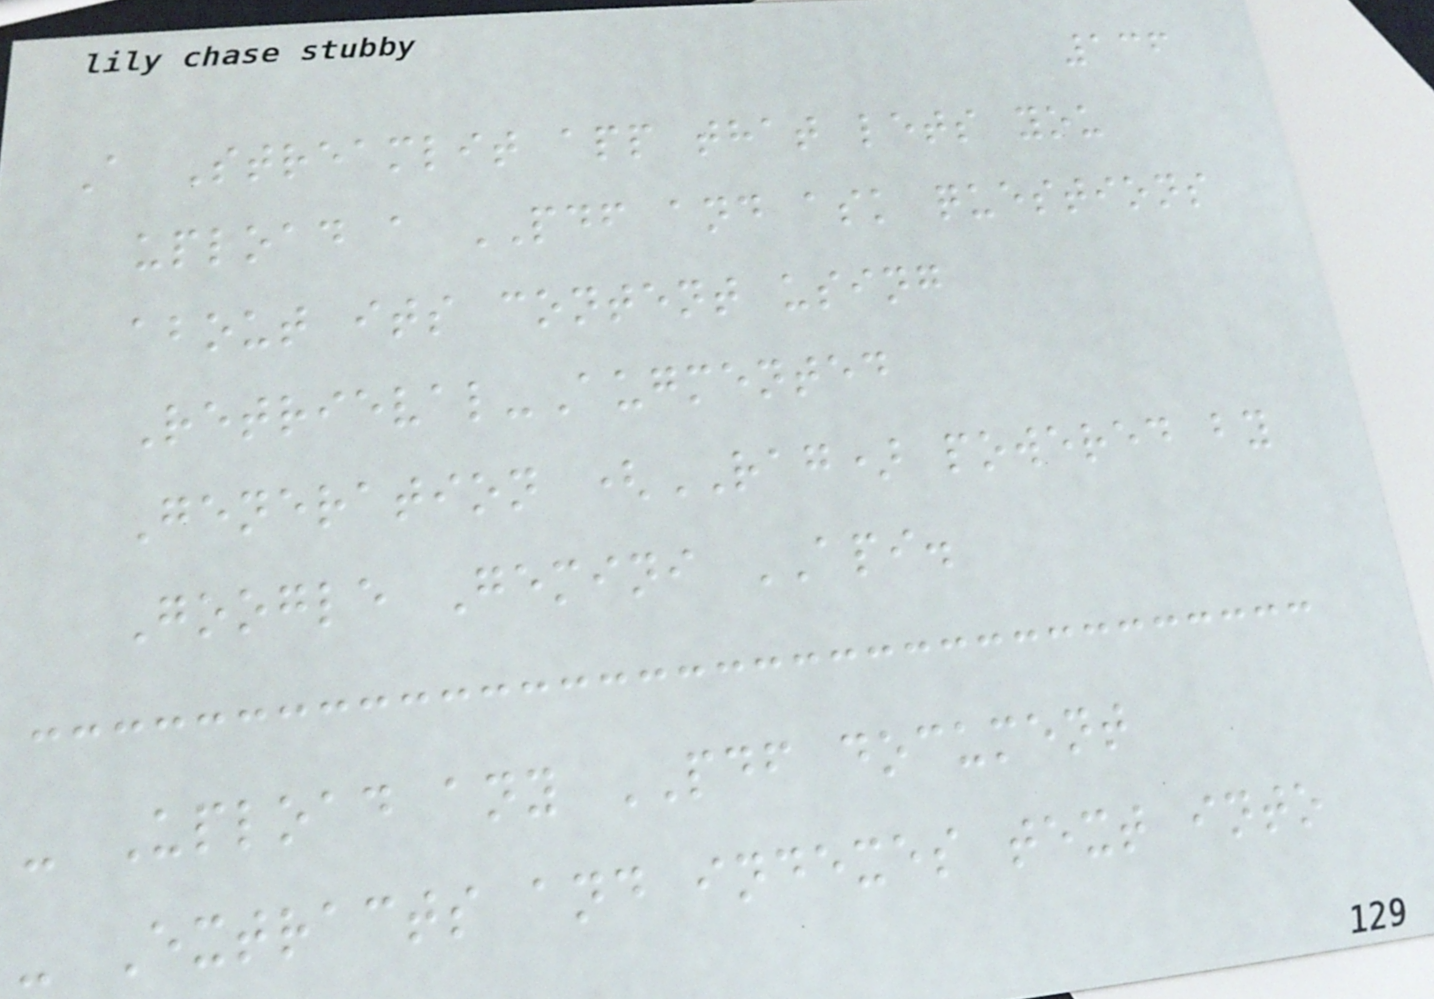136
A Streamlit app that lets you
upload a PDF and ask questions
about its content using
Retrieval-Augmented
Generation (RAG) powered by
Google Gemini API.
- Upload any PDF document
- Extracts and indexes text into
